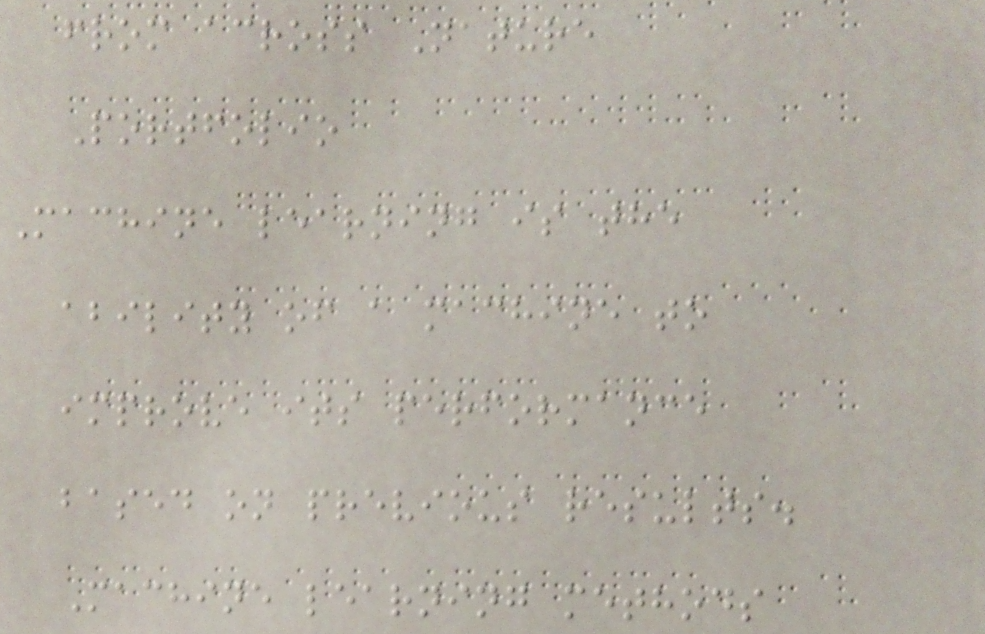from across Nature
Portfolio
Machine learning is the
ability of a machine to
improve its performance
based on previous results.
Machine learning methods
